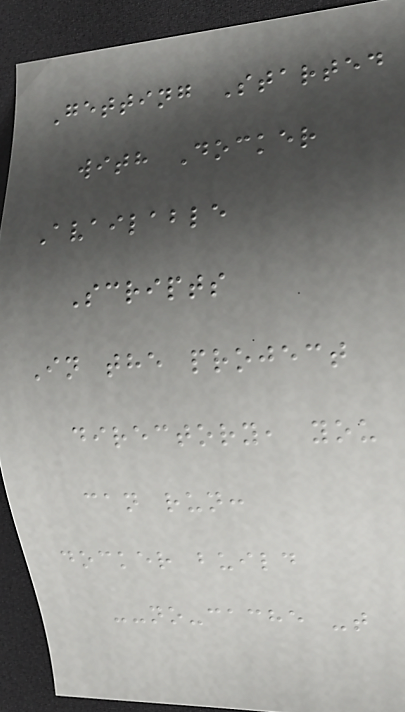Getting Started
with Docker
Available
Scripts
In the project
directory, you
can run:
docker build
--no-cache -t
